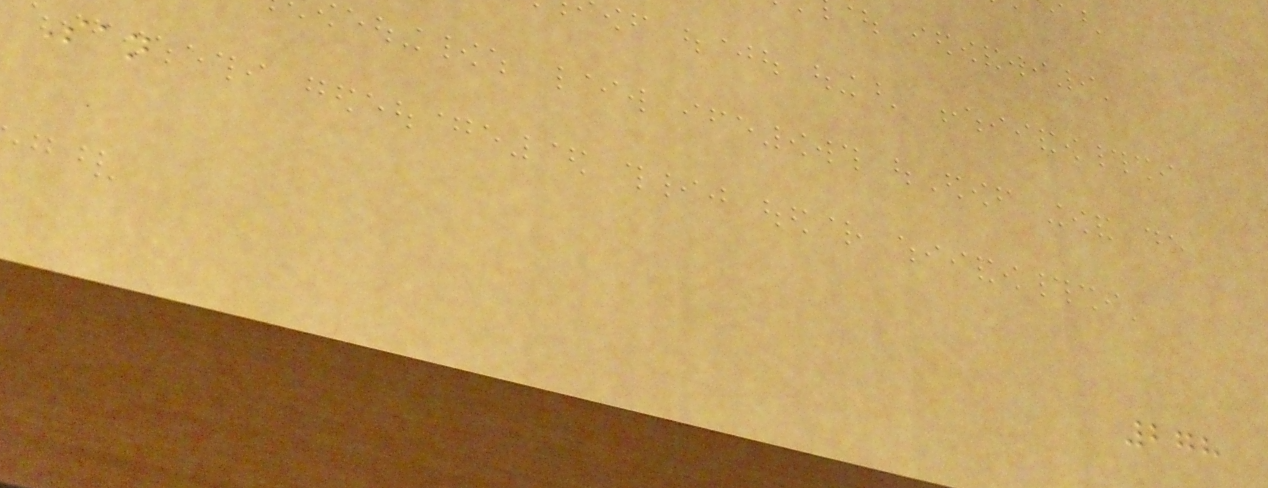San
278
